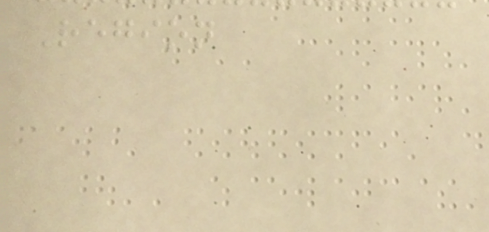Region
